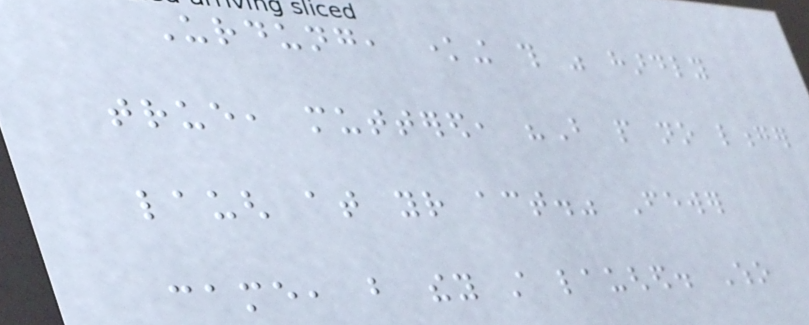Urdung, knowing this was hardly
true, muttered, "But people no longer
laugh at your act." Fewer
came, but they still laughed. Who
